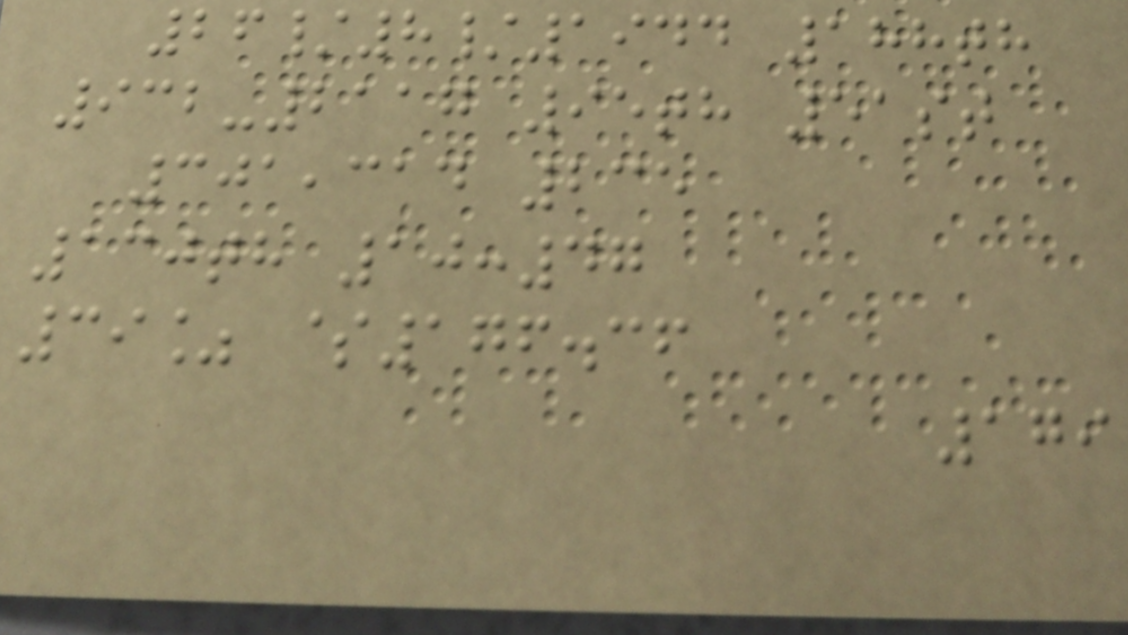26/8/1944 188th
932-2117 95th 51st
301,314 235
130th 10:47
39% $176.36
179
